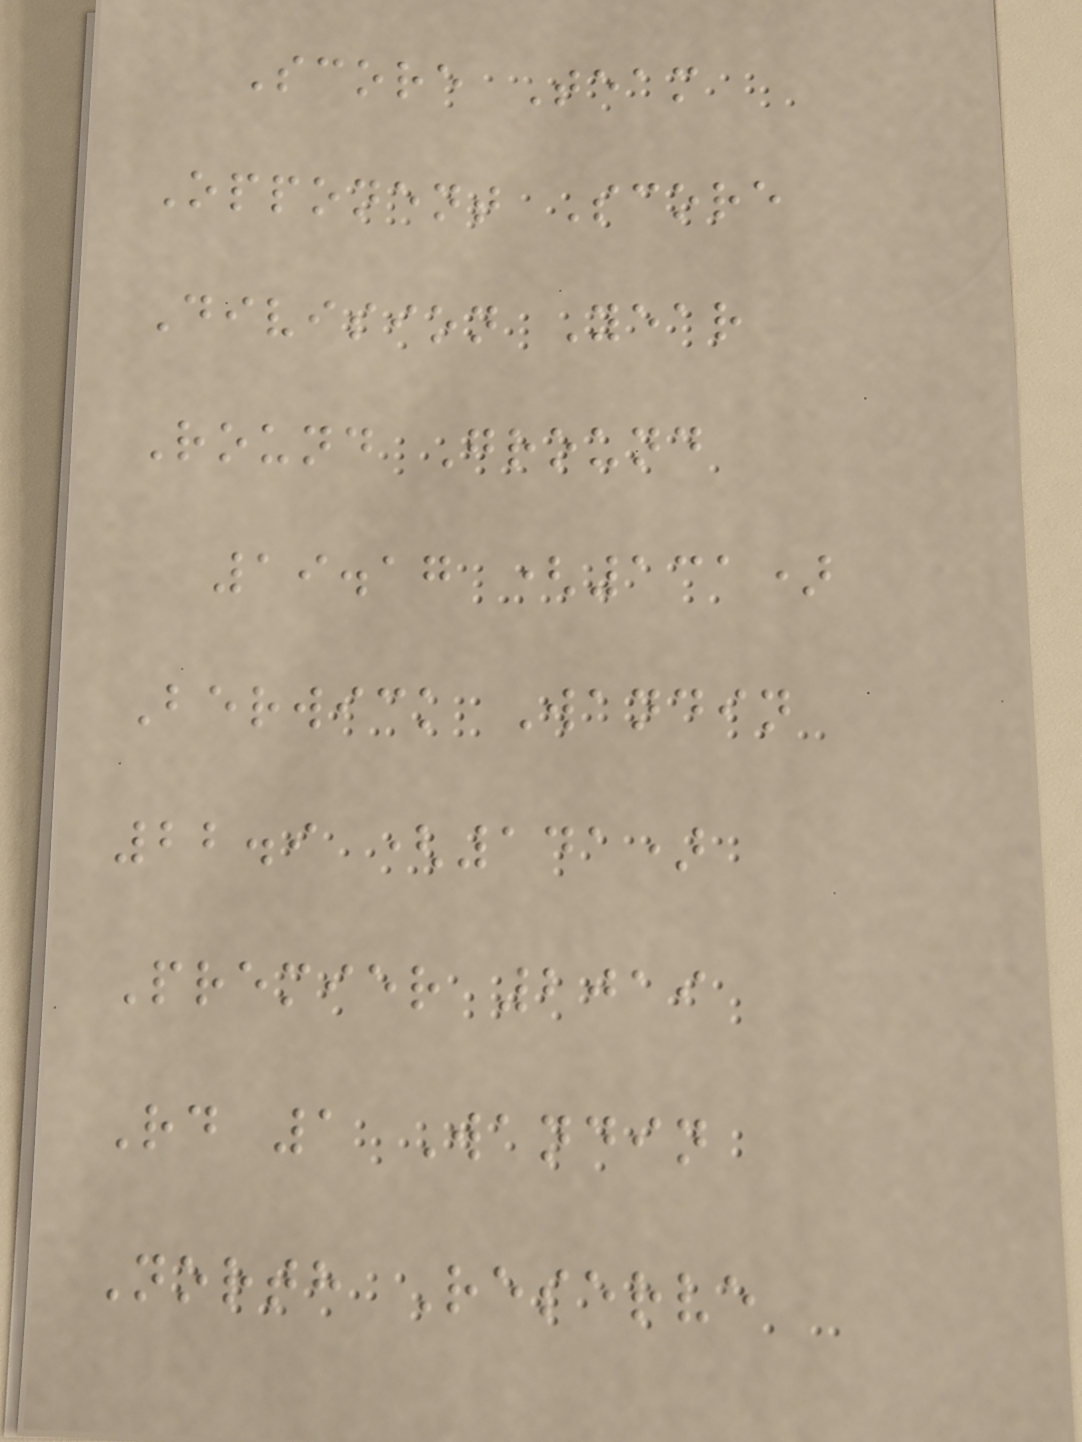Score Team
Opponent Score
Division Year
Round Ground
19.17 (131)
Berwick Wandin
22.9 (141)
Premier 2019
Rd 1 Wandin
North Reserve
